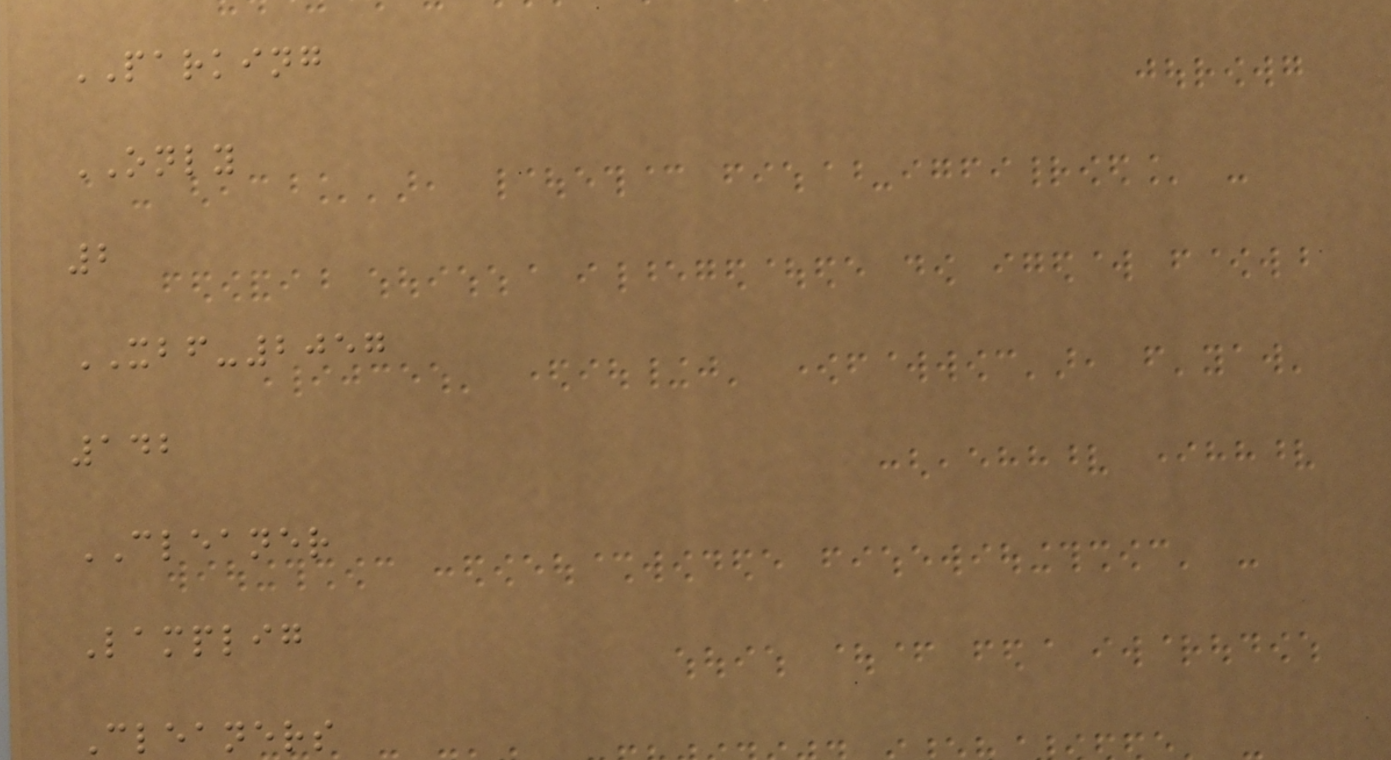PARKING
ONLY
2
XBF-2057
142
CLEANER
Lamplig
Cleaners
